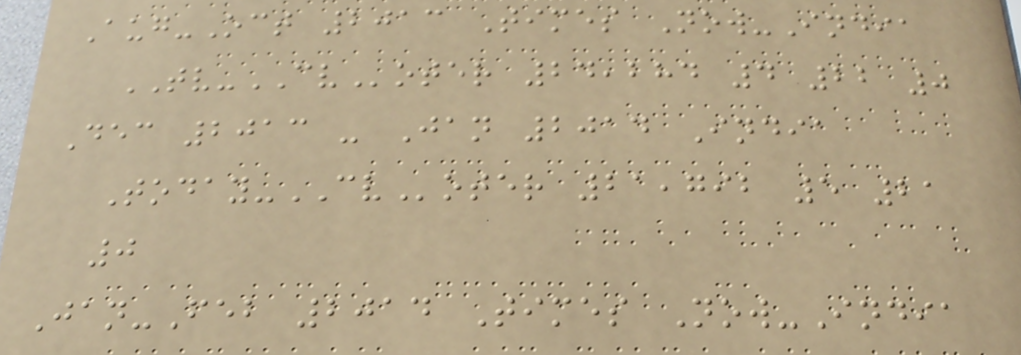Aug-Oct 2013 Times Now-India
TV-CVoter 24,284 4 22 0
Dec 2013 - Jan 2014 India
Today-CVoter 21,792 5 21
0
Jan-Feb 2014 Times Now-India
